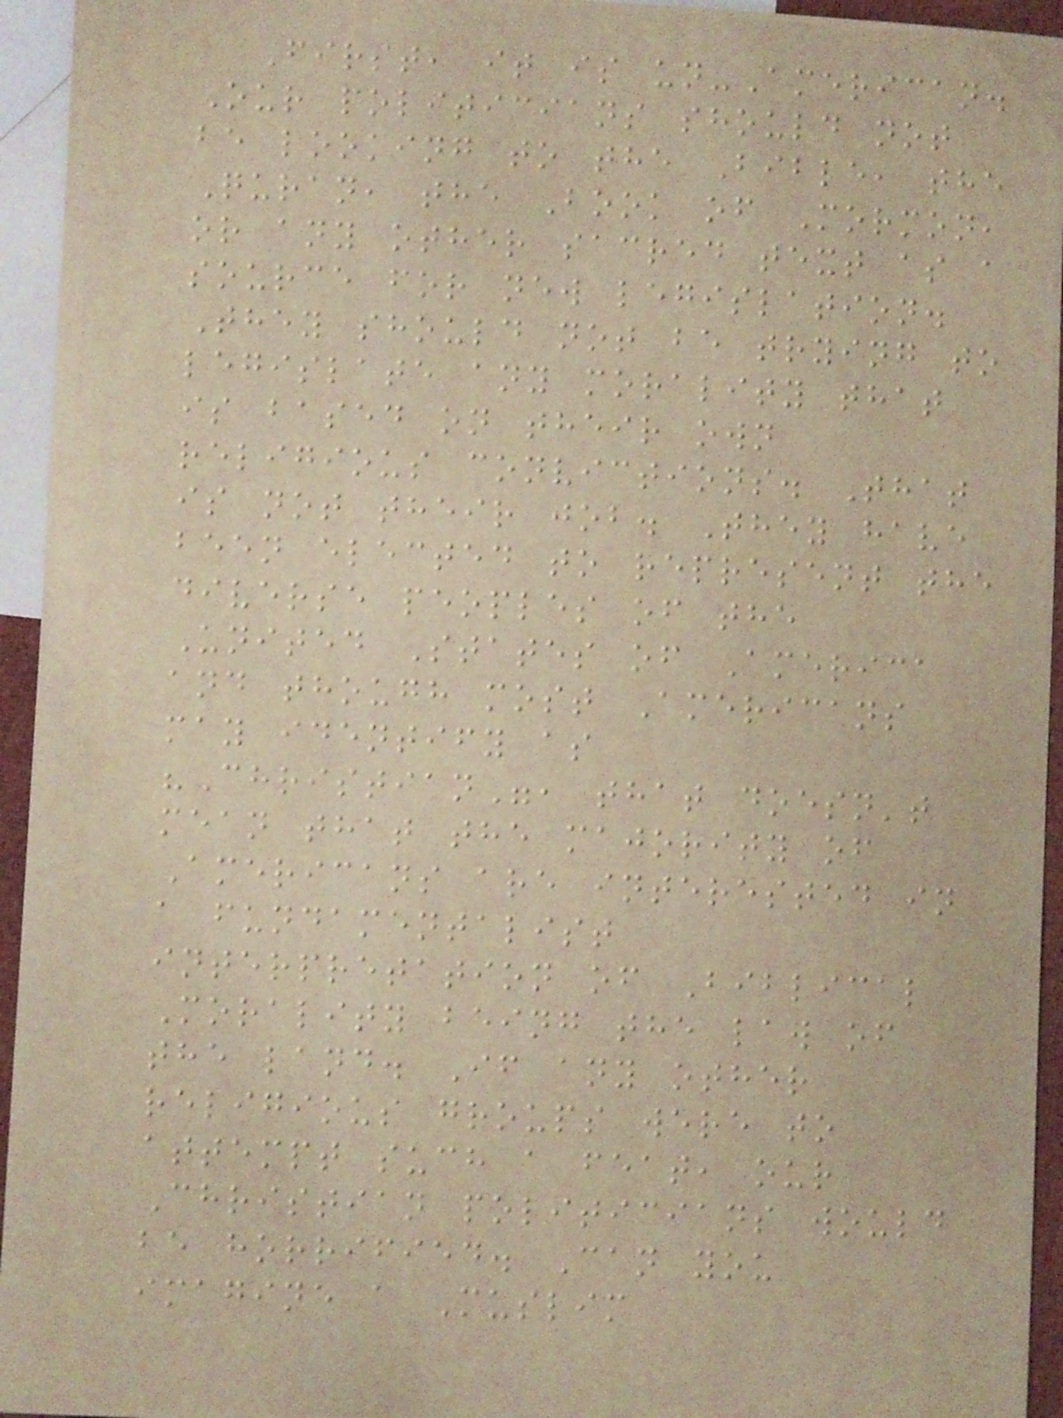First, it is un-American.
Our politicians should not
be looking to the Bible, the
Quran, the Book of Mormon,
or any other sacred text as a
source for new legislation.
They should not be trying to
legislate any morality that
is based on their own
religious convictions. That
is not their job. They have
been elected to represent the
diverse peoples of the
United States of America
and though most Americans
may identify as
"Christian", that doesn't
mean that the majority of
Americans are interested in
a fundamentalist
interpretation of Biblical
Morality being the law of
the land. If any other
religious groups were to
attempt such a feat, our
Christian politicians would
be horrified. Can you
imagine a Muslim
